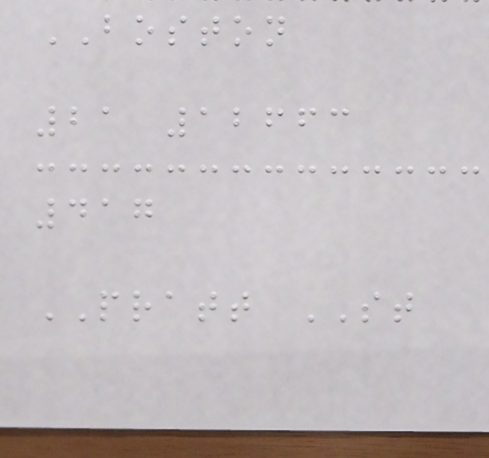BOSTON
21 12663
417
PRATT ST
